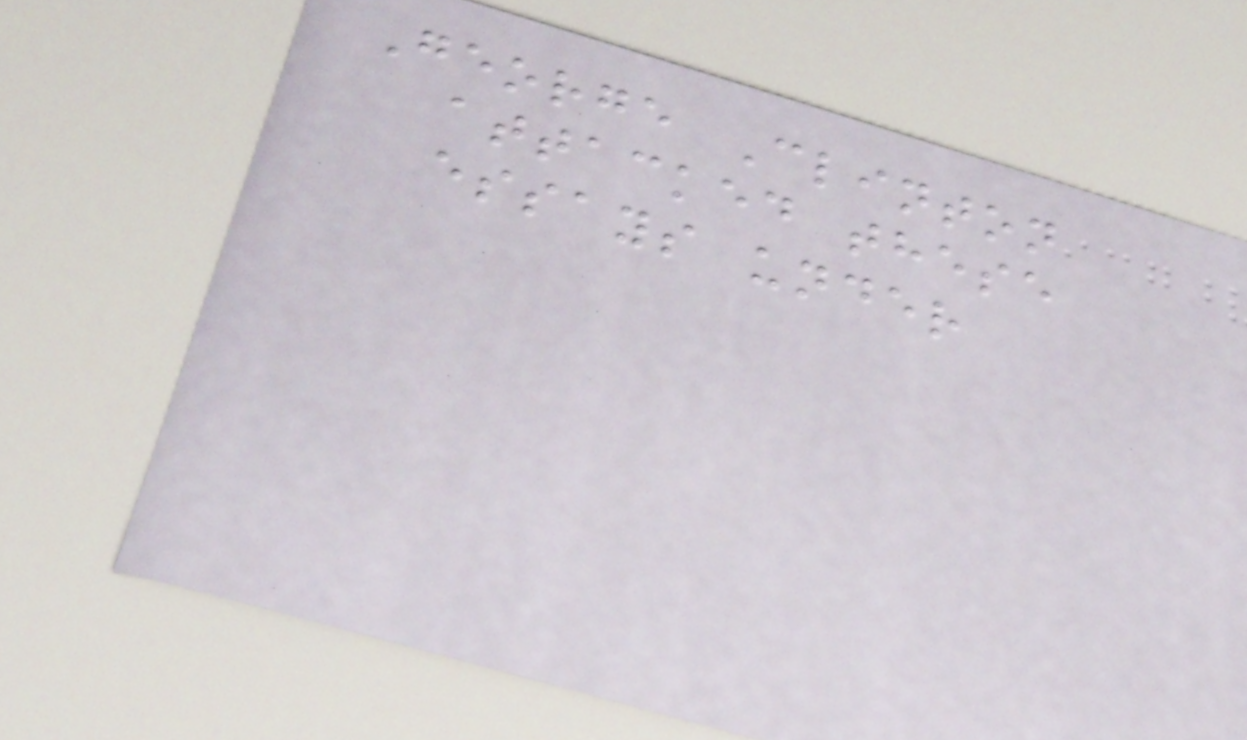George Clinton
attacked these
essays under
